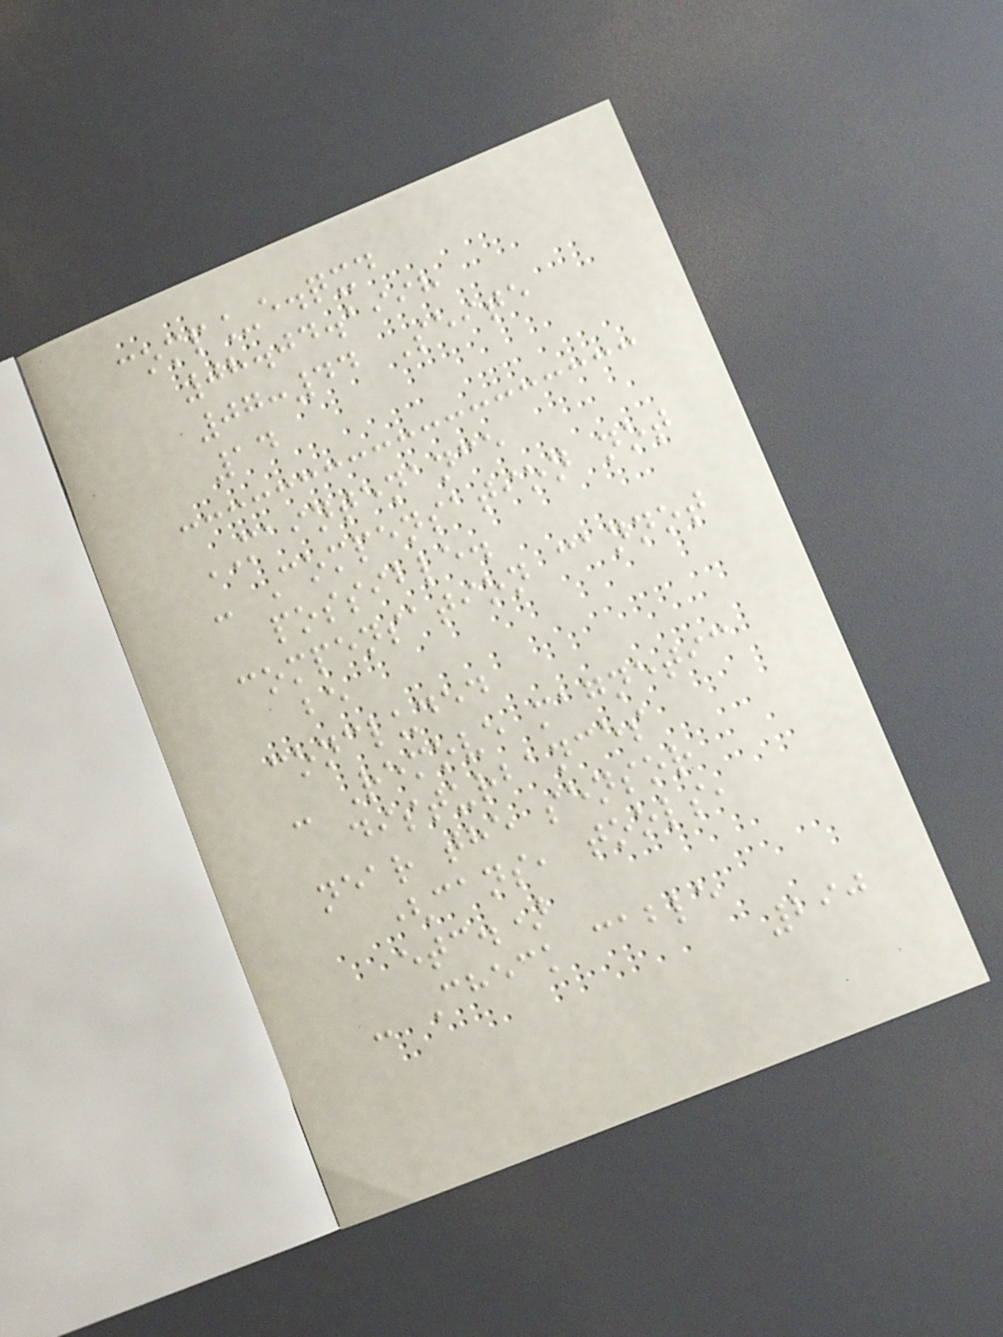comp_e.qxd
08.04.1998
07:44 Seite
14
MAINTENANCE
- Compensation not
possible.
compensation cannot
be
concluded
- Remove magnetic
disturbances
near the sensor
(cans, tools,
etc.)
- Check cable
290
